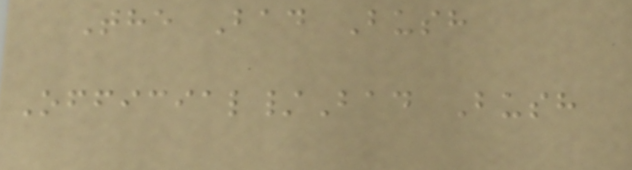The Bad Bush
Official/Bad Bush
